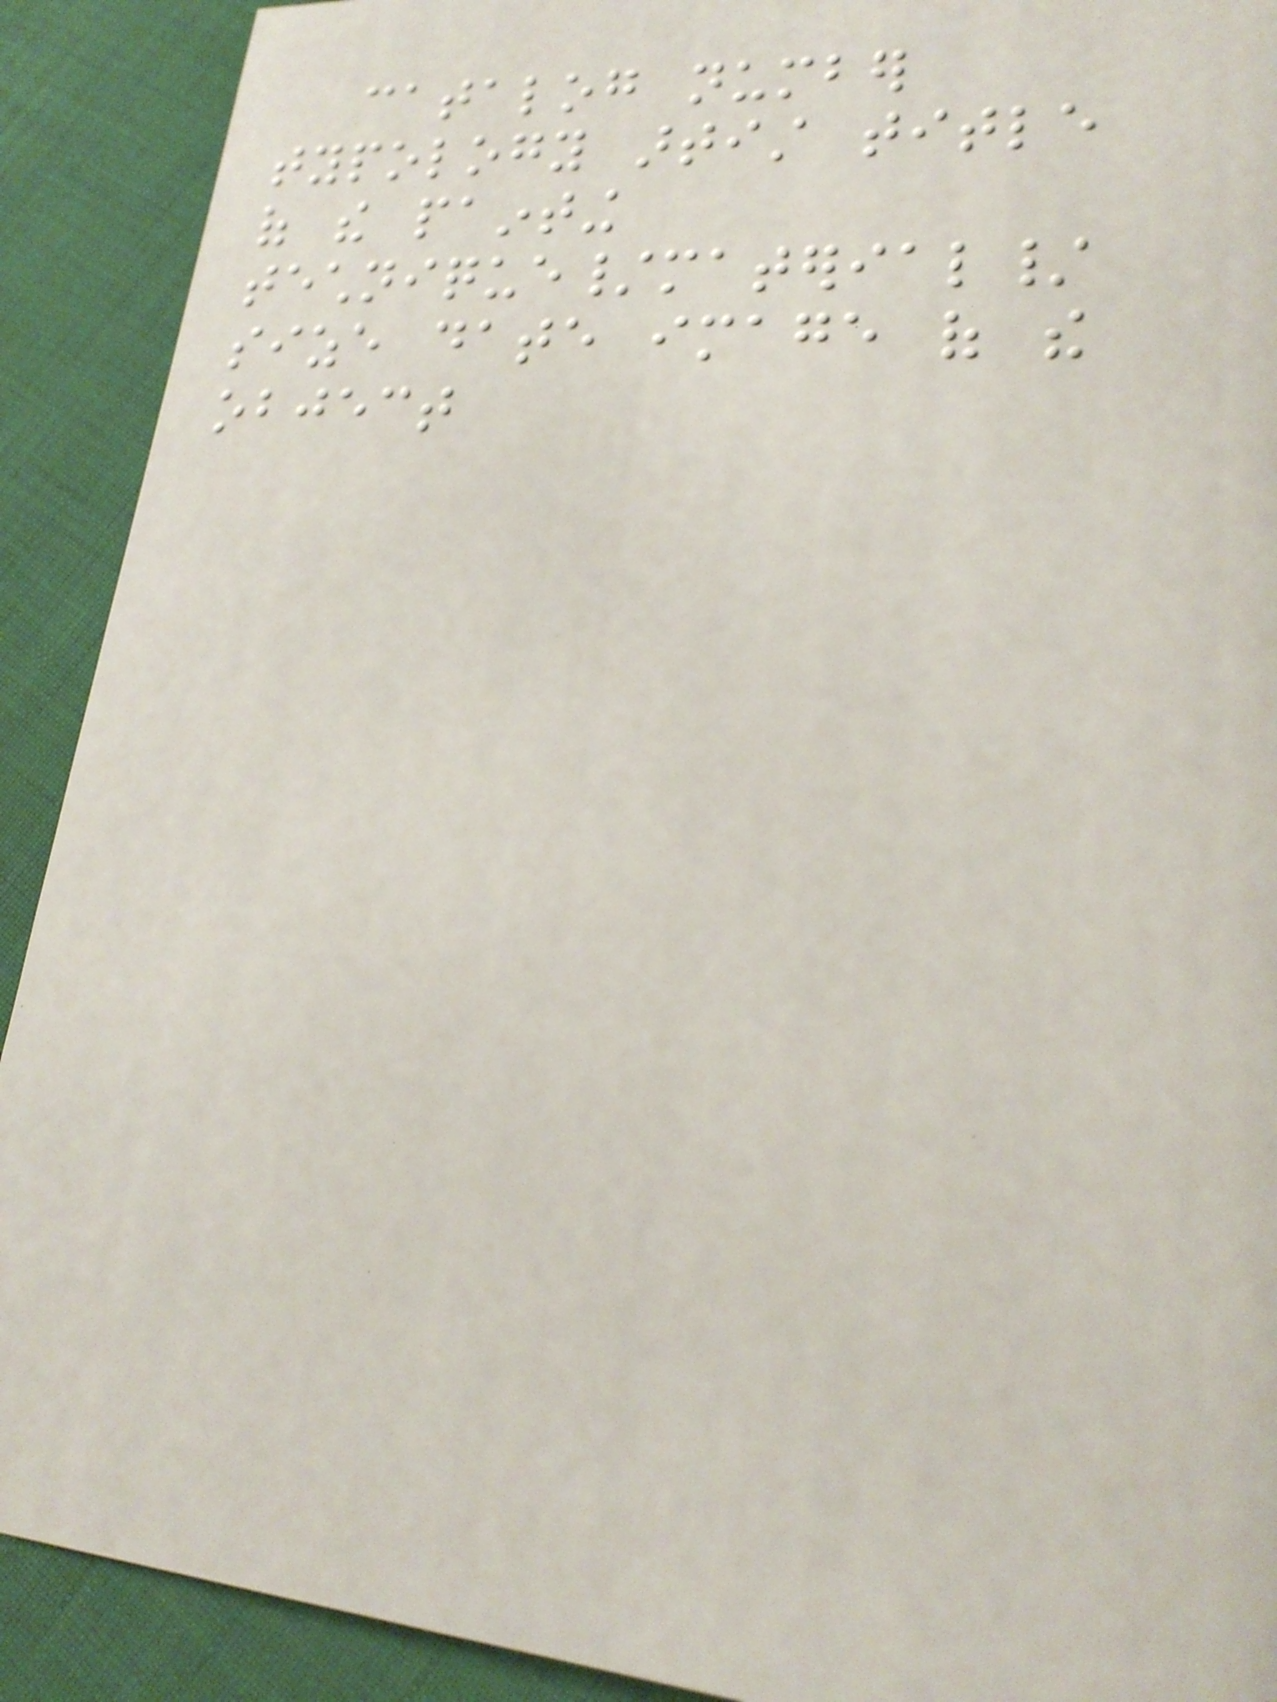catalog number
typology artist title
of the painting
technique/material/
size date image of the
object
